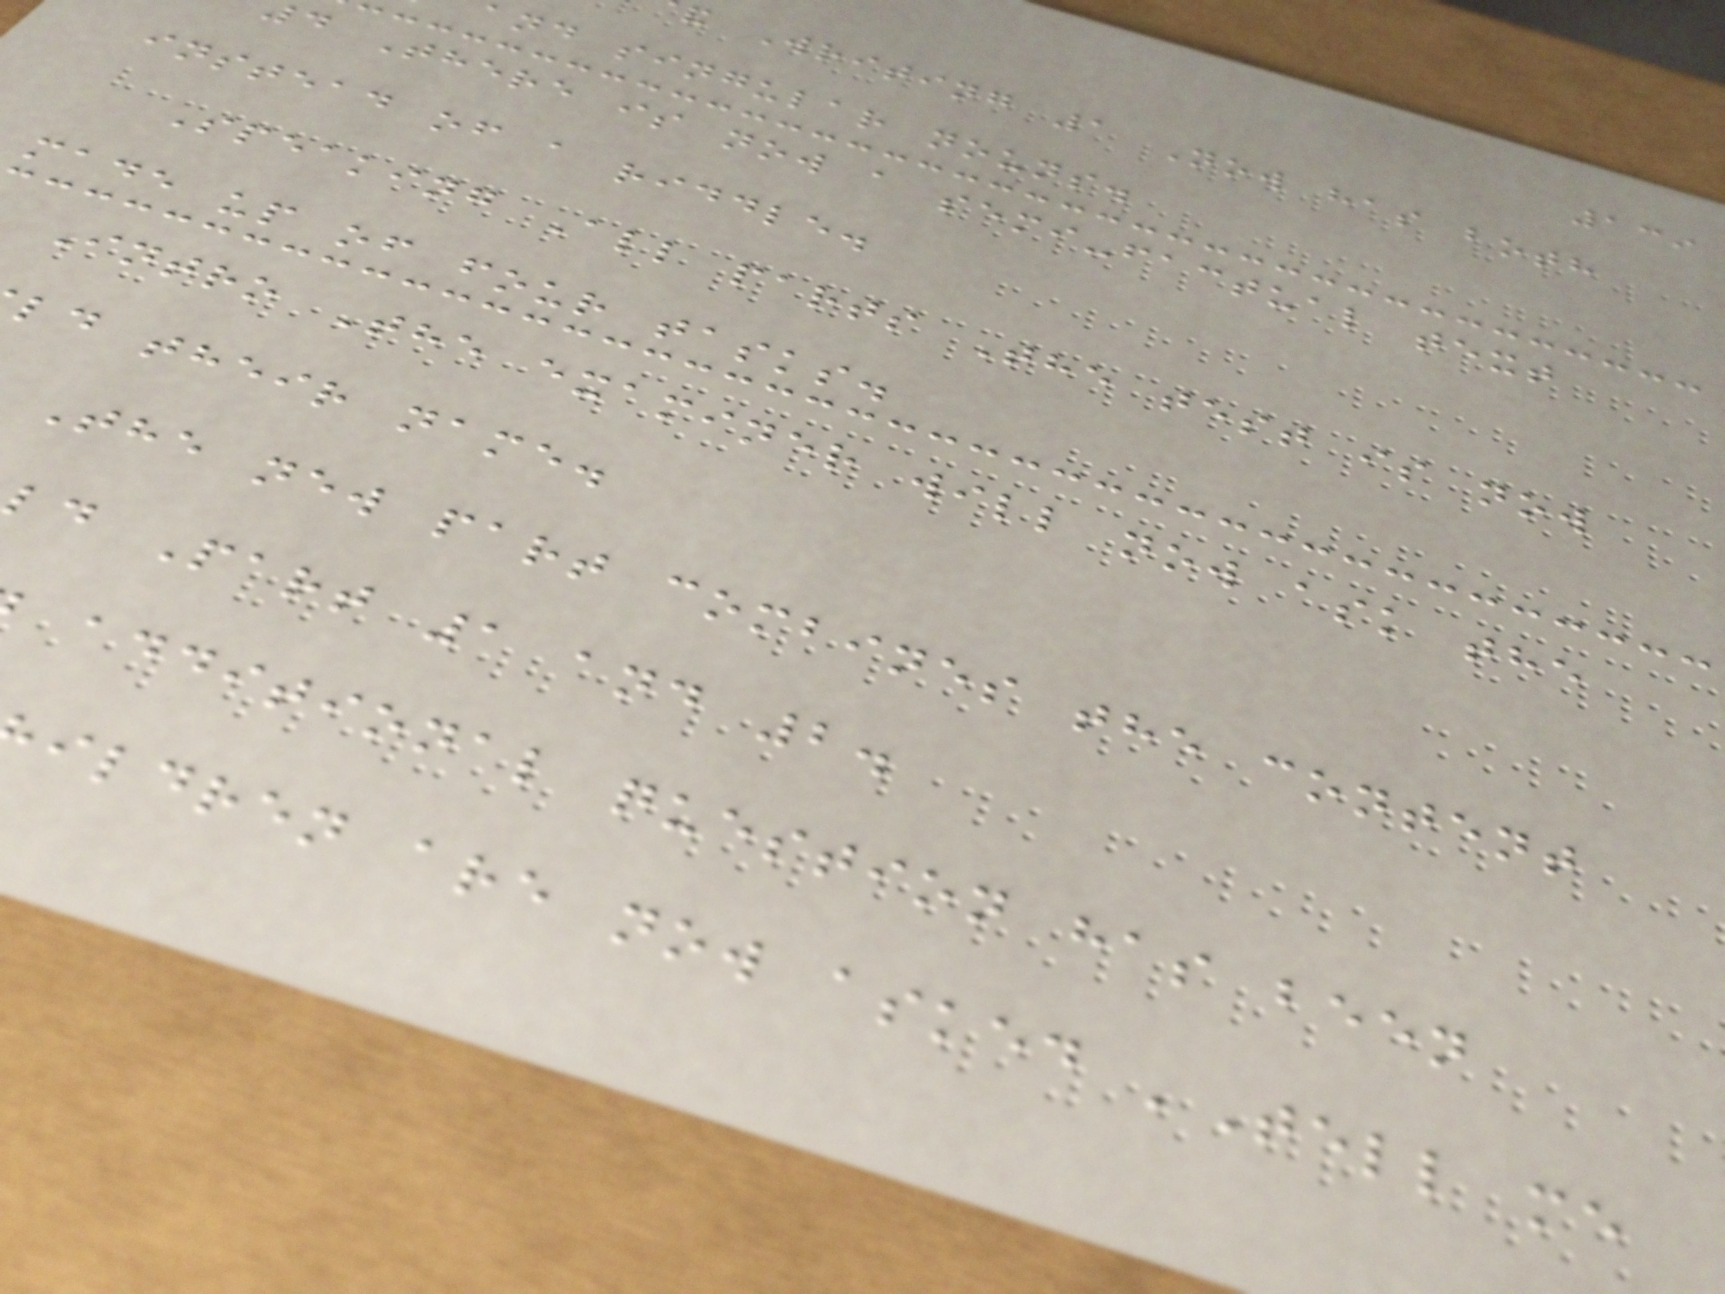139
Writing 1 Now has both
and singular nouns.
d There is now a semi-factual text
instead of a riddle.
Speaking All parts The test is now
made up of four tasks.
Intro The examiner will now ask the
ld their name.
The new part combines the content
ld Part 1 and 2.
additional question has been
ildren are now asked 'Tell me
